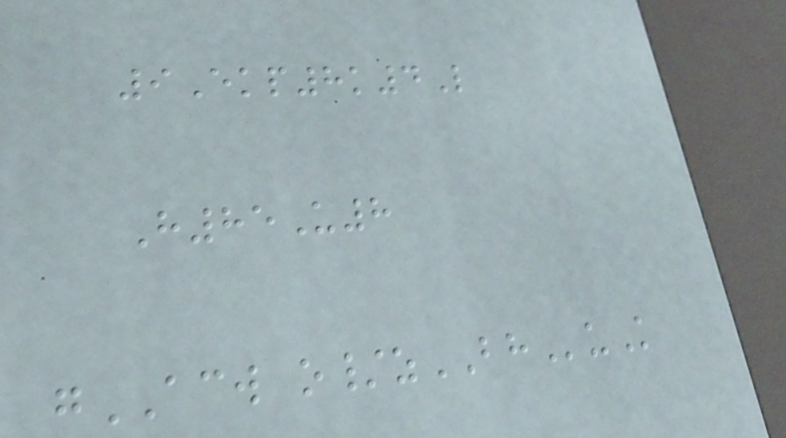9Ekp8k4L
H85U8
gACW o/zBHuK
